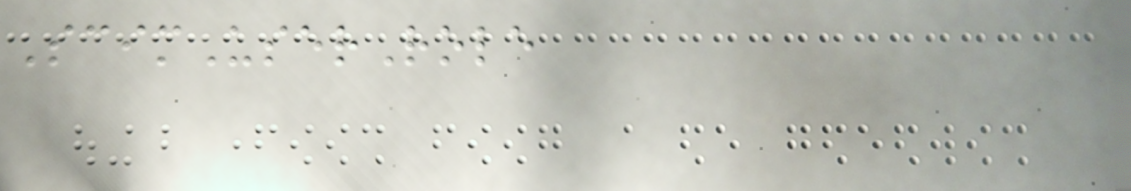ScimUserRole
